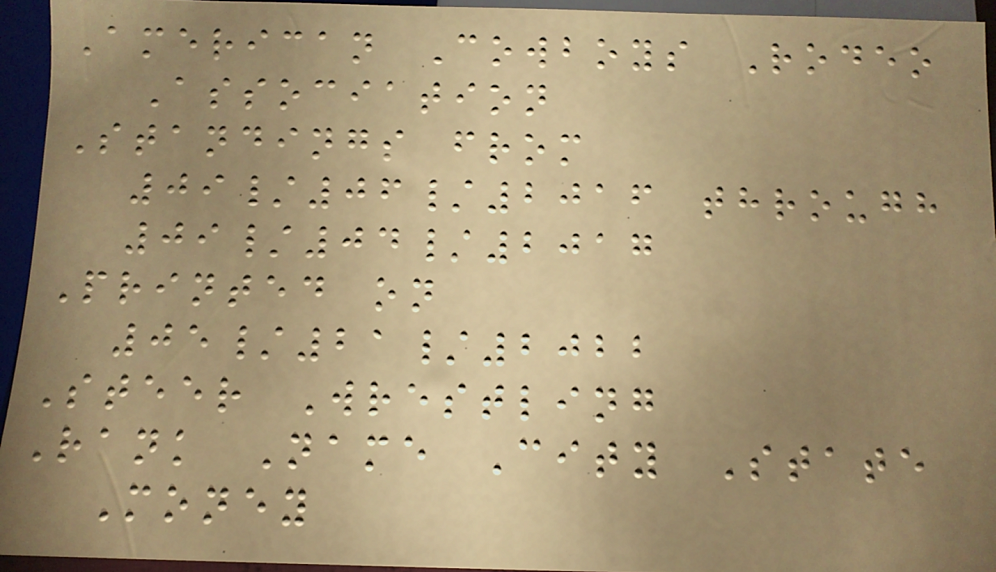American Cowboys Rodeo
Association
Standings from
09/06/2016 through
09/04/2017
Printed on
05/21/2022
Steer Wrestling
Rank Name City State
Money
